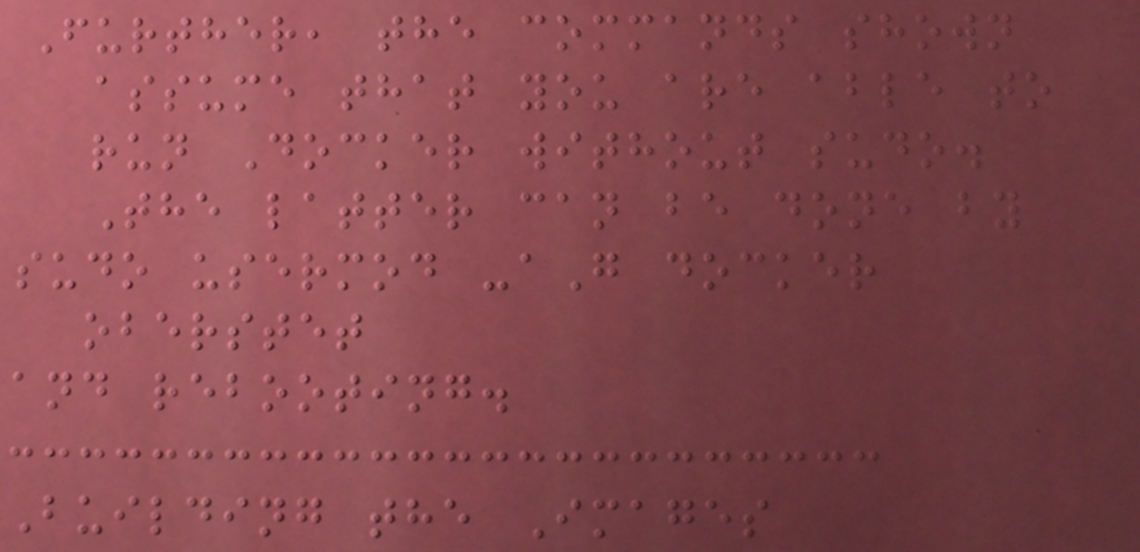Further, the commands shown
assume that you are able to
run Docker without sudo.
The latter can be done by
sudo usermod -aG docker
oberstet
and rebooting.
Building the Images
